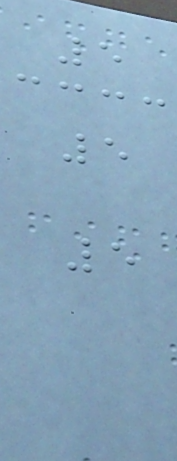5
5
5
